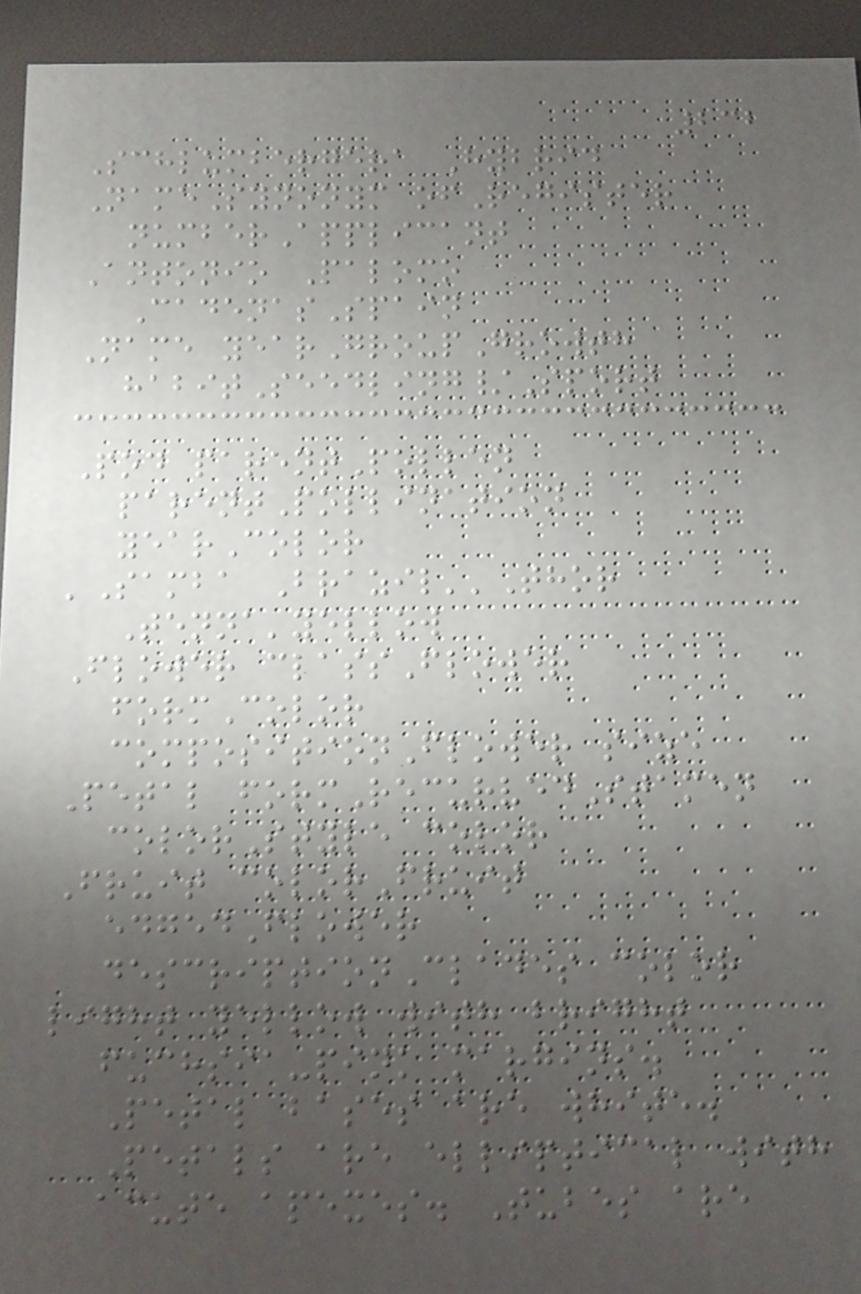232
Schlumbergera Hybrid
NameSynonym ofRegister
numberApplicant
Antonio Palomo
CadenasSpain
Name yearGroupGrowth
habitSeedling/Sport
Pod parentPollen
parentPollination
yearColor
'Samba Brazil''Thor
Tenna'yellow
Flower classFlower
formColor
compositionFlower size
Petal formRecurvedStamen
colorStyle color
Fruit colorFruit
edgedFlower
descriptionClades color
light yellow with bright
fuchsia-pink margins.
Petal bases are white.
Petals are elliptical with
acute apexes. Tubes are
